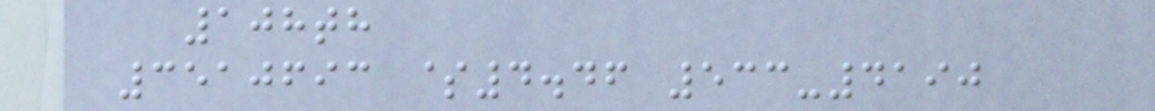108th
3510693 $4.46 533-4190
